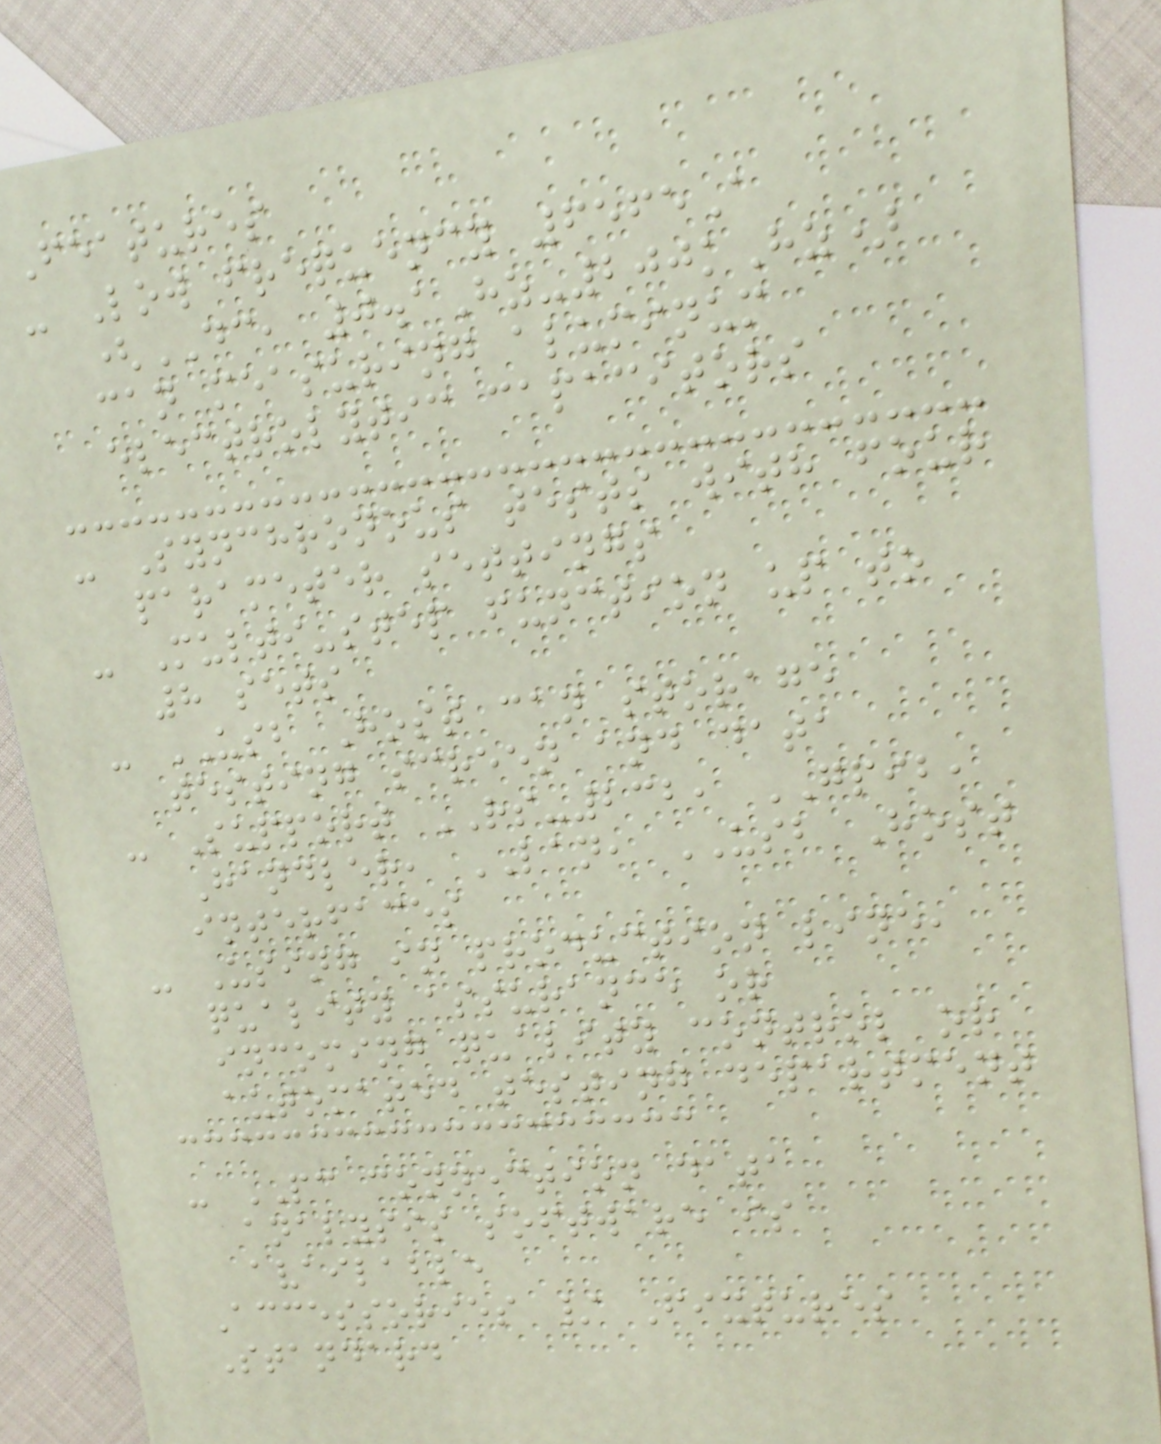Features
- Low frequency 6565A
(DC, 0.1Hz-200kHz)
can measuring aluminum
electrolytic capacitors
- Synchronous tests with four
parameter settings
- Multi-step function up to
8 sets
- USB Host can storage
testing screen and data
- Support RS-232, GPIB,
Handler, LAN, USB Host
interfaces
- Using in production line,
quality assurance or
incoming quality control or
automated testing department
- PC connection data
analysis software is
available
Accessories / Fixtures
Standard
